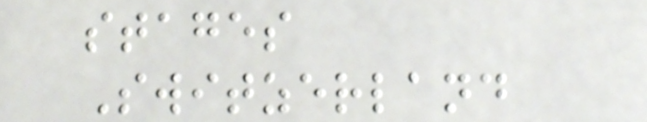stages
Switzerland
